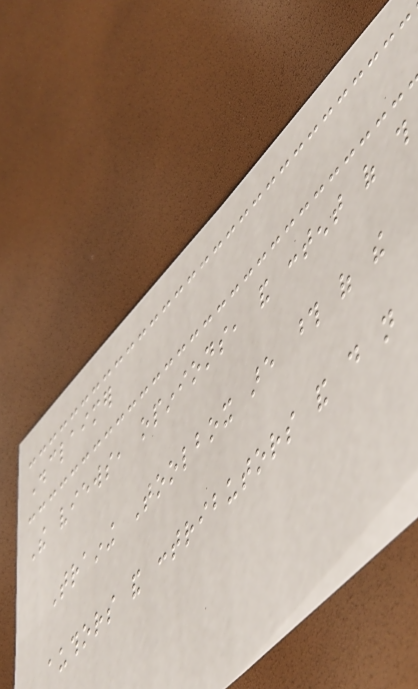Disclaimer
The views, opinions, and content of this
Training Toolbox are those of the
authors and contributors and do not
